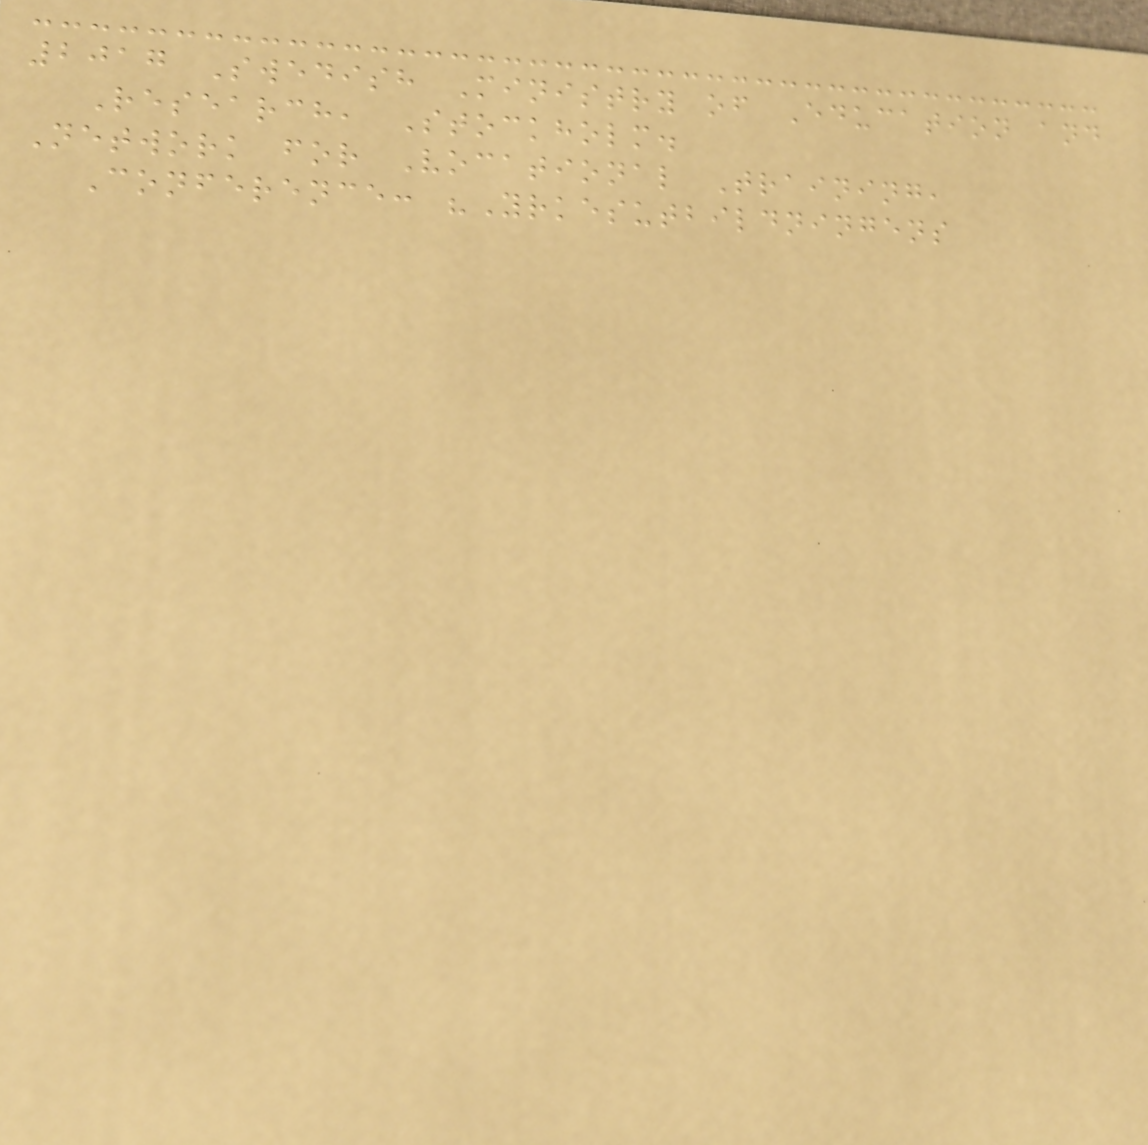2017 Swedish Ministry of Education and
Research, Stockholm.
Network for Vocational Training,
Conference: "Yrkesutbildningens
